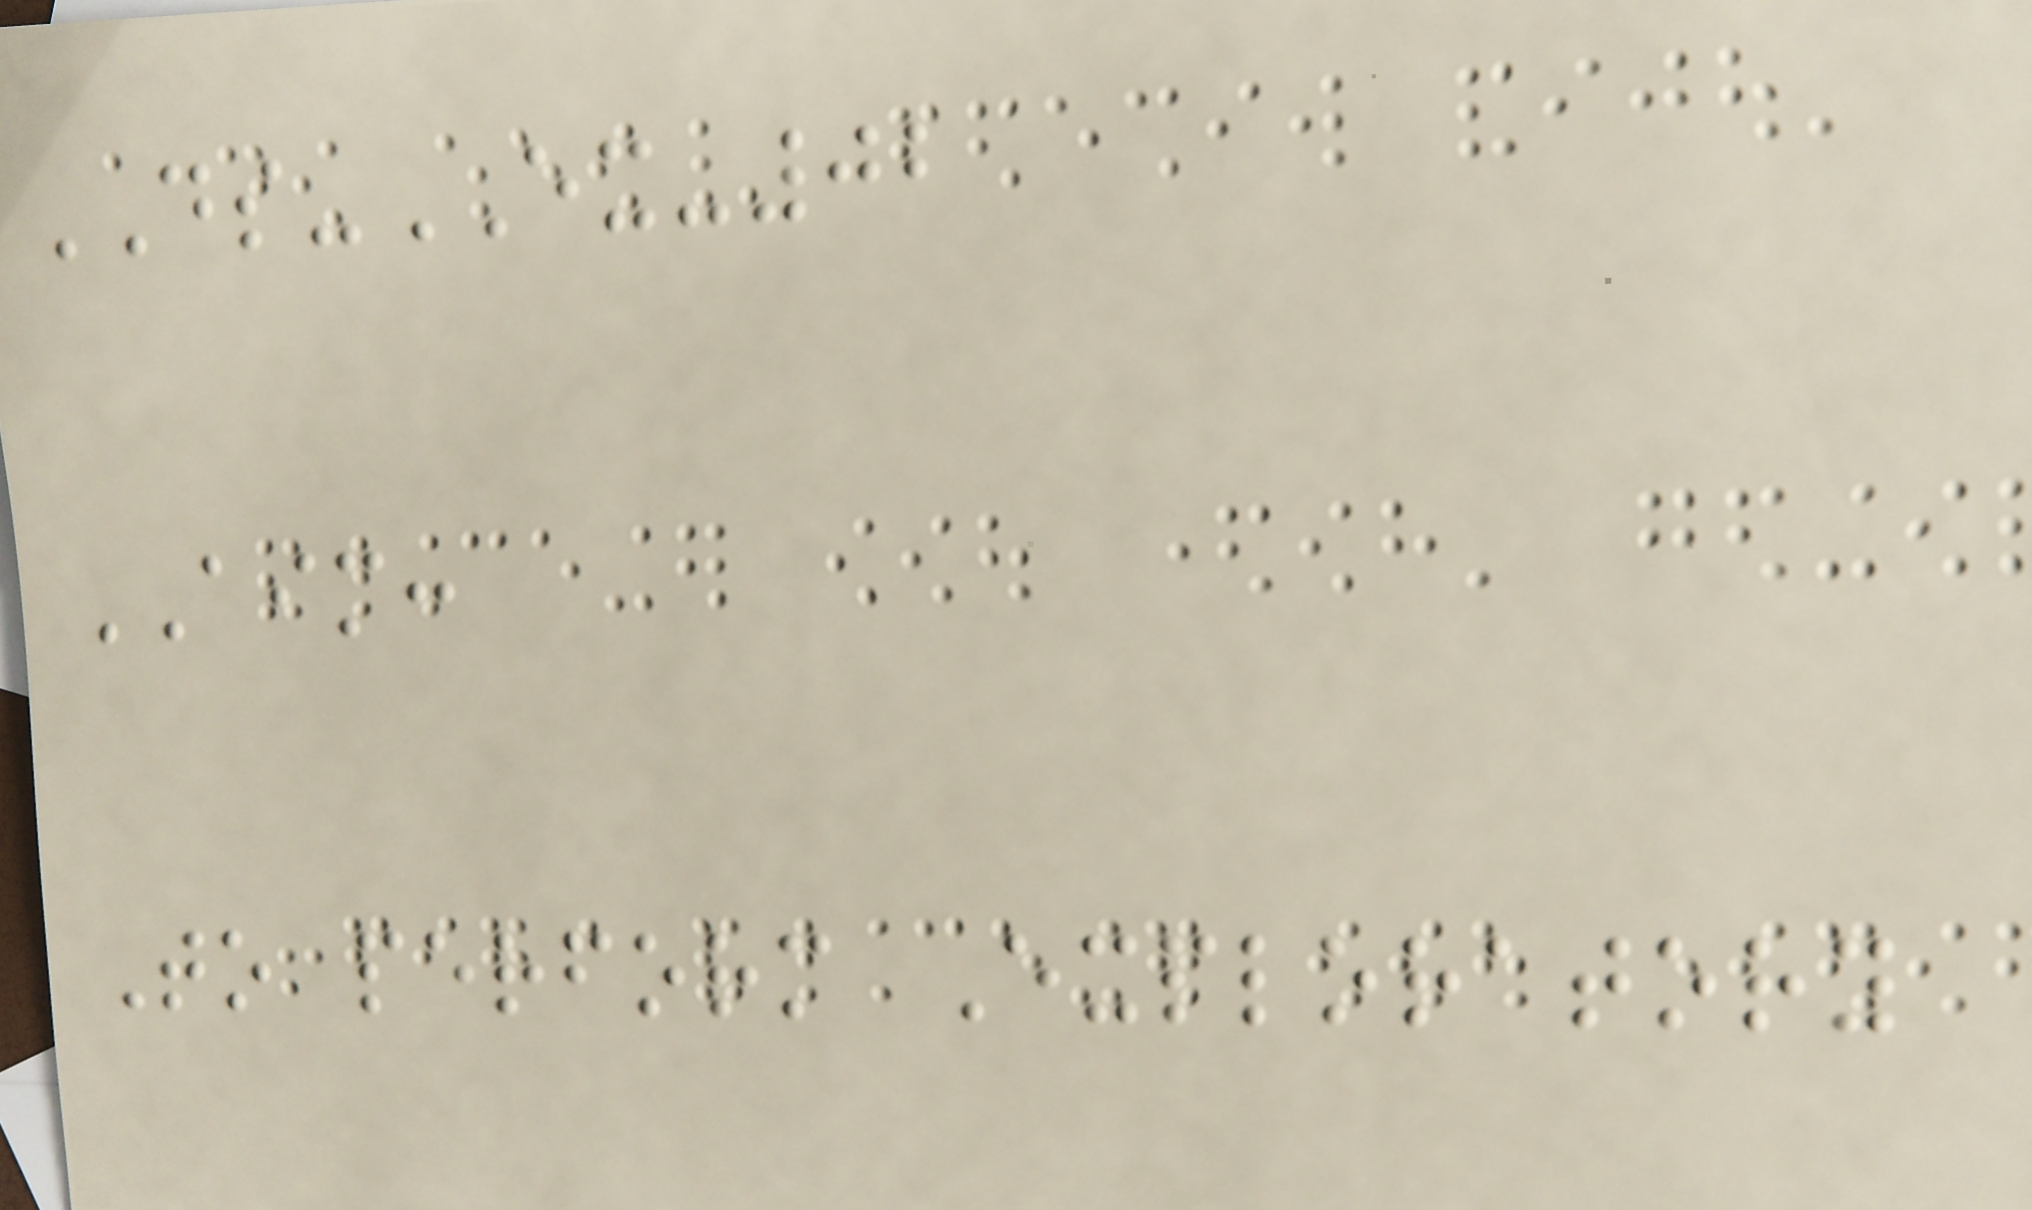DS-EX-02
AIM:
To perform Exploratory
